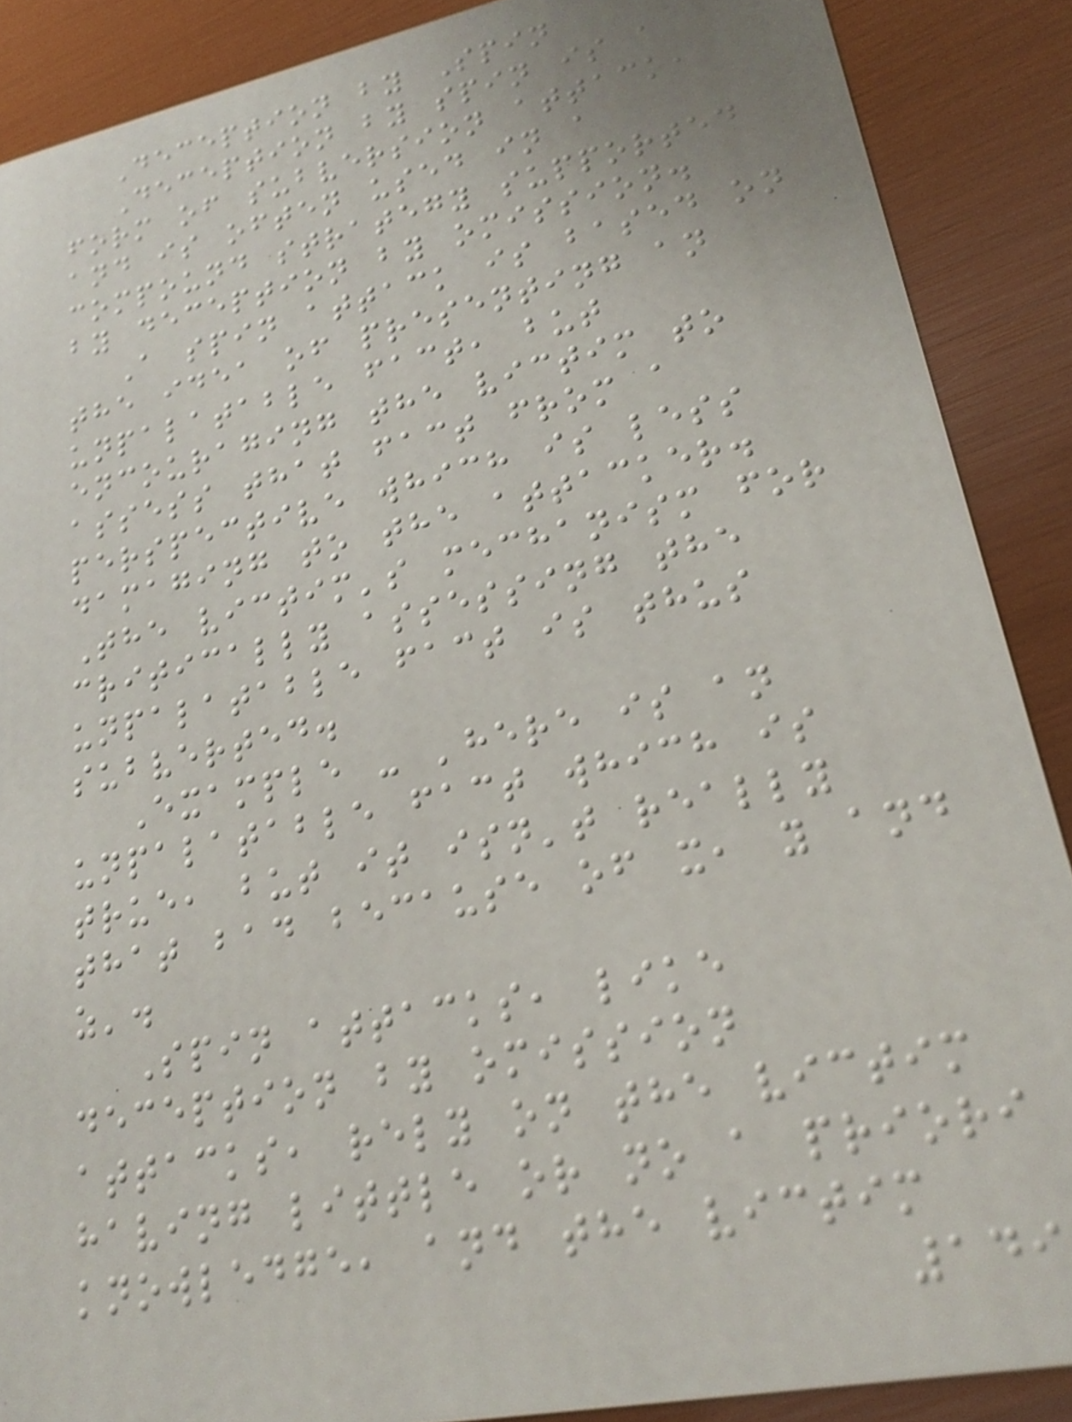Deception by Spin
Deception by spin is a
form of subversion attack,
and is often used in a
compound strategy supported
by deception by omission.
A spin attack is based on
the idea of presenting an
unpalatable fact, but
encouraging the victim to
assess that fact from a
perspective which is less
damaging to the attacker.
The victim's mechanism for
critically assessing the
unpalatable fact is thus
subverted.
Example - 'here is an
unpalatable fact which is
true, but it isn't really
that bad because of x, y and
z'.
Spin attacks, like
deception by omission
attacks, rely on the victim
having little or no a priori
knowledge, and the victim
149
